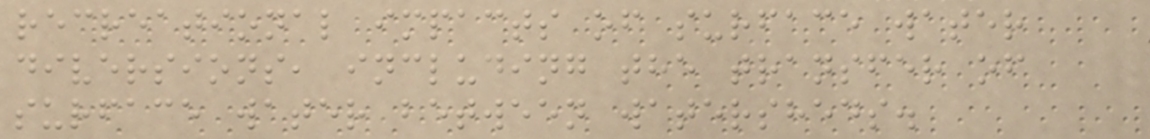recreational impacts of surface water
diversions, including the transfer of
surface water between watersheds.
